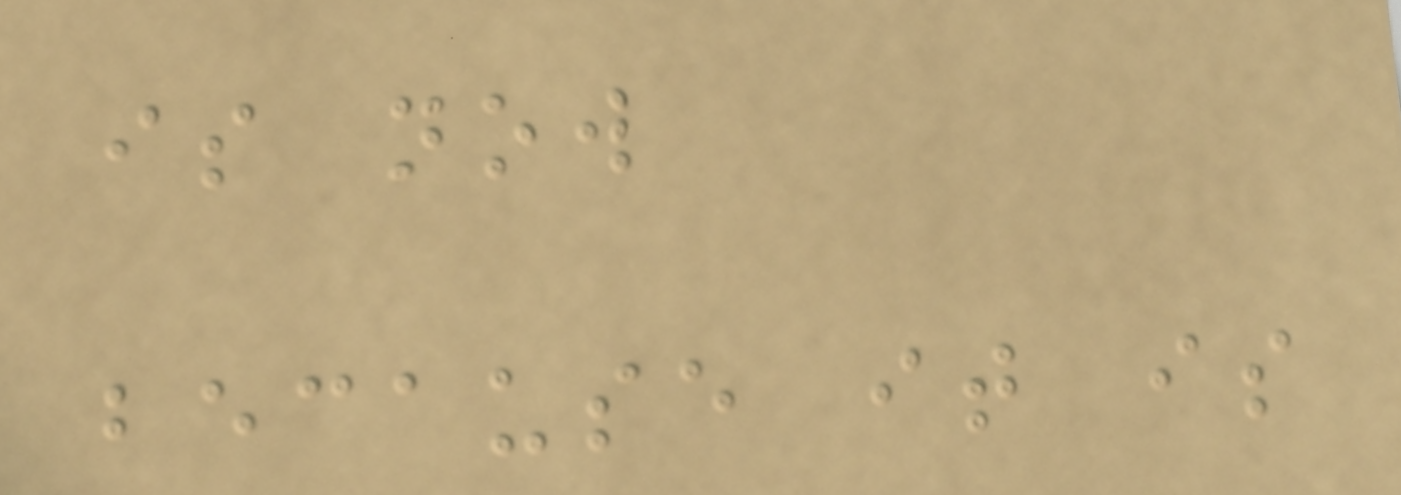is now
because it is
